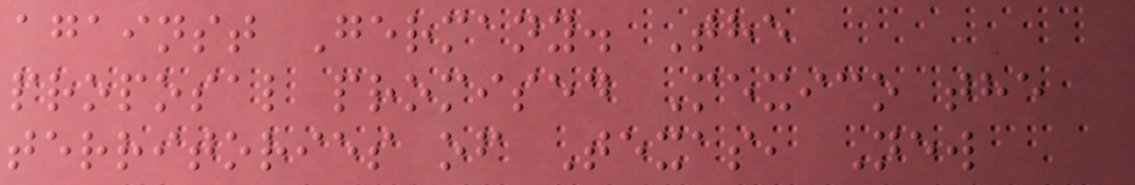against Germany. The
proposal promised Mexico the
territories of Texas, New
